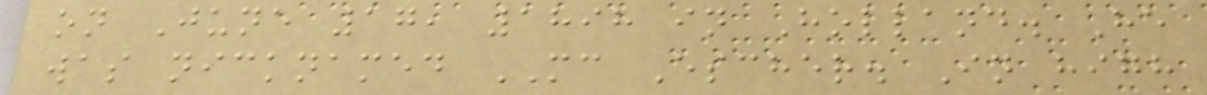on June 17, 1898 in Holland. He
was nicknamed MC Escher. In high
